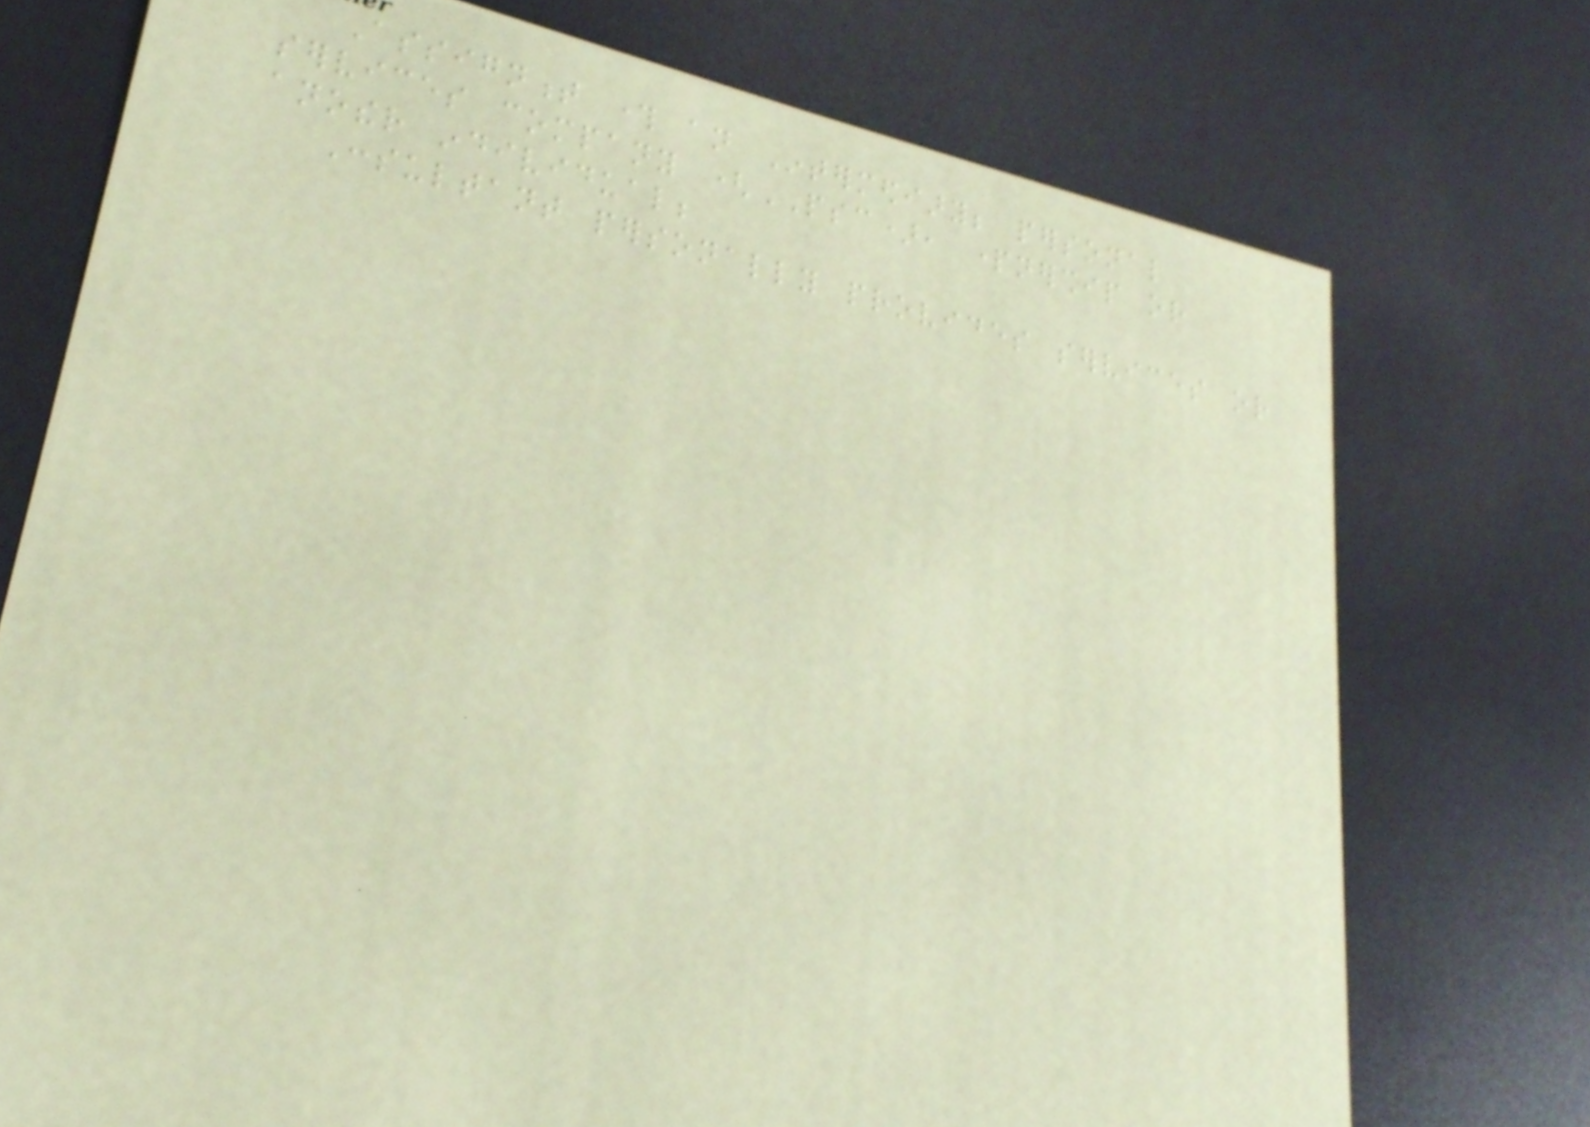Assignment through an Intermediary; personal
services company (PSC), partnership or
another individual;
Consultant personally provides services or
